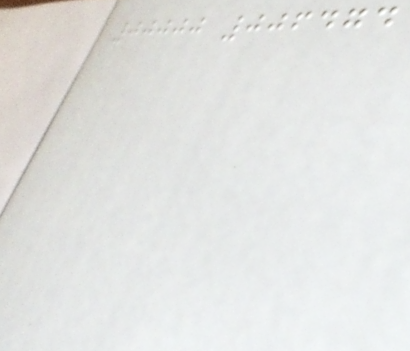00000 006474
